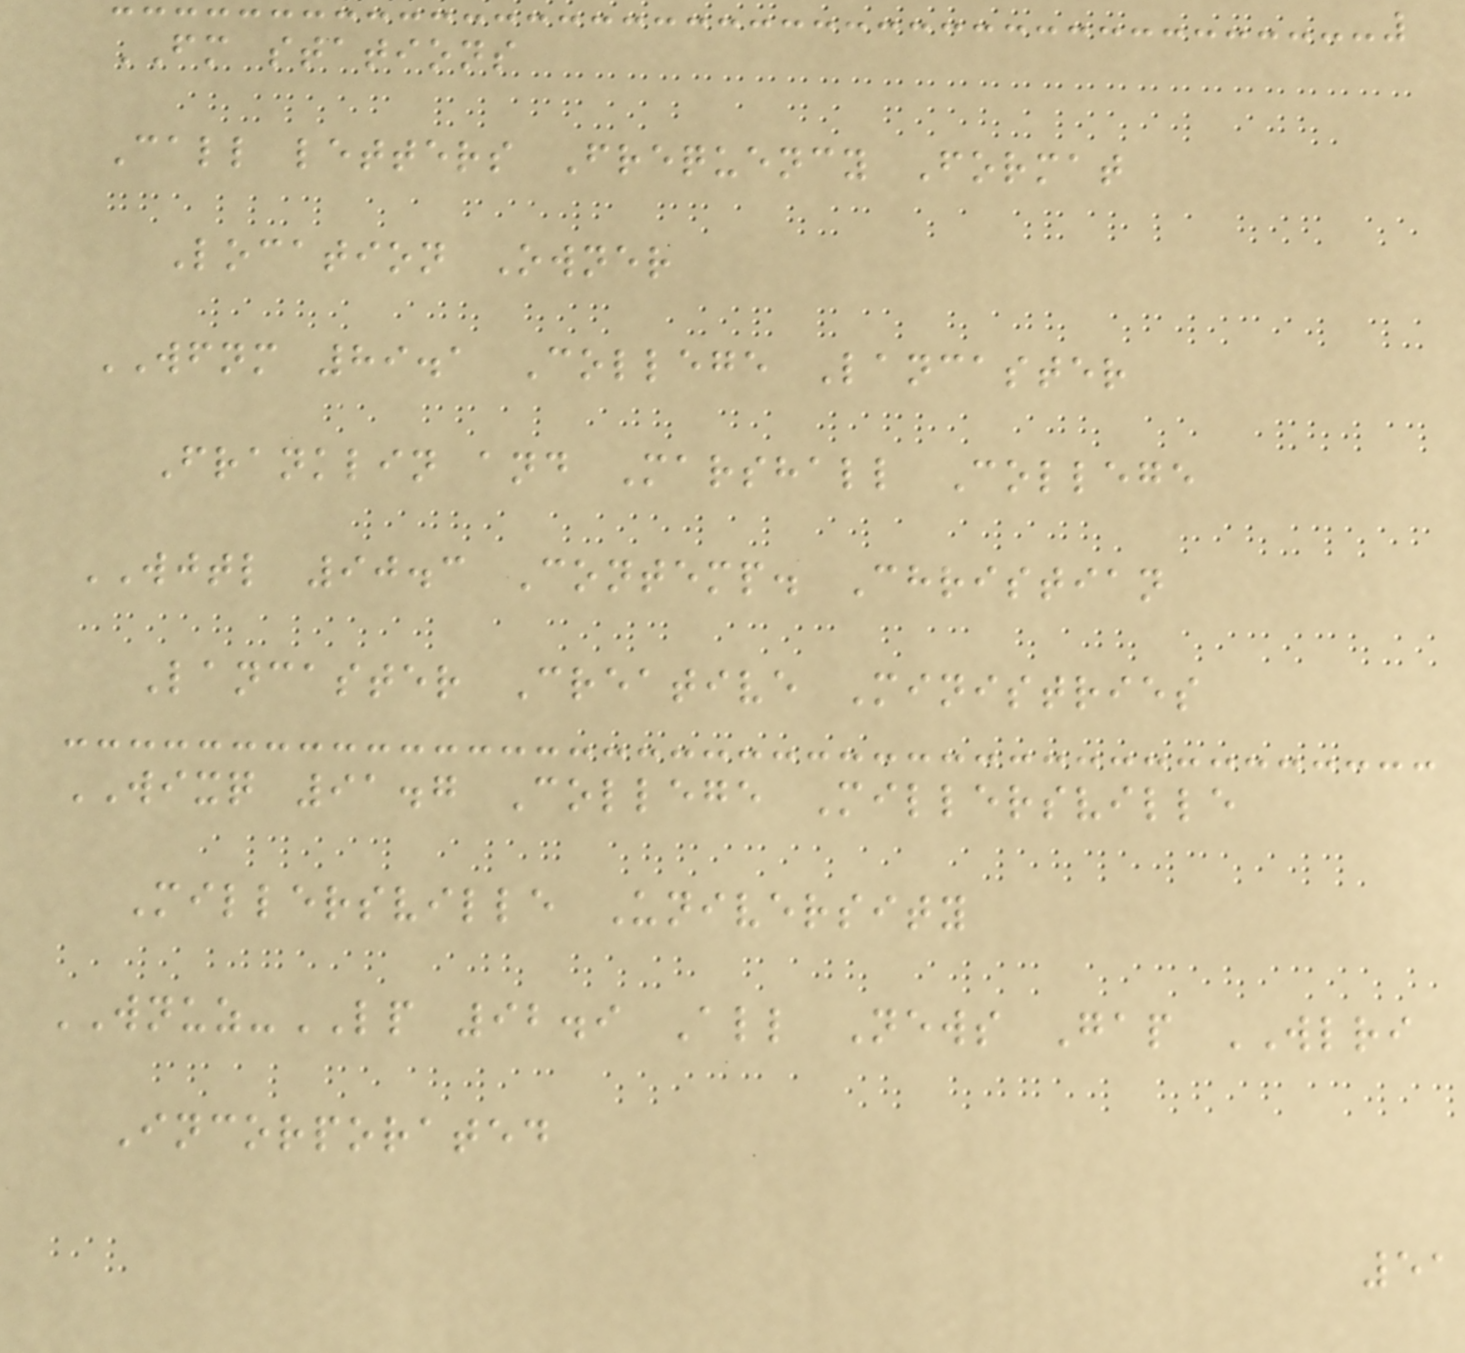FM stations
Call letters Frequency Format
Location Owner
WFNM 89.1 College Lancaster
Franklin and Marshall College
WJTL 90.3 Contemp. Christian
Lancaster Creative Ministries
WIXQ 91.7 College Millersville
Millersville University
WNUZ-LP 92.9 All News Gap WLRI
Incorporated
51
